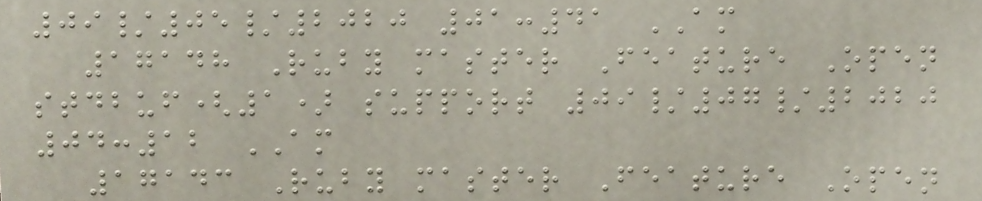09/05/2020 01:41 AM
17148 Ruby master Feature Open
stdbuf(1) support 09/07/2020
04:12 AM
17143 Ruby master Feature Open
